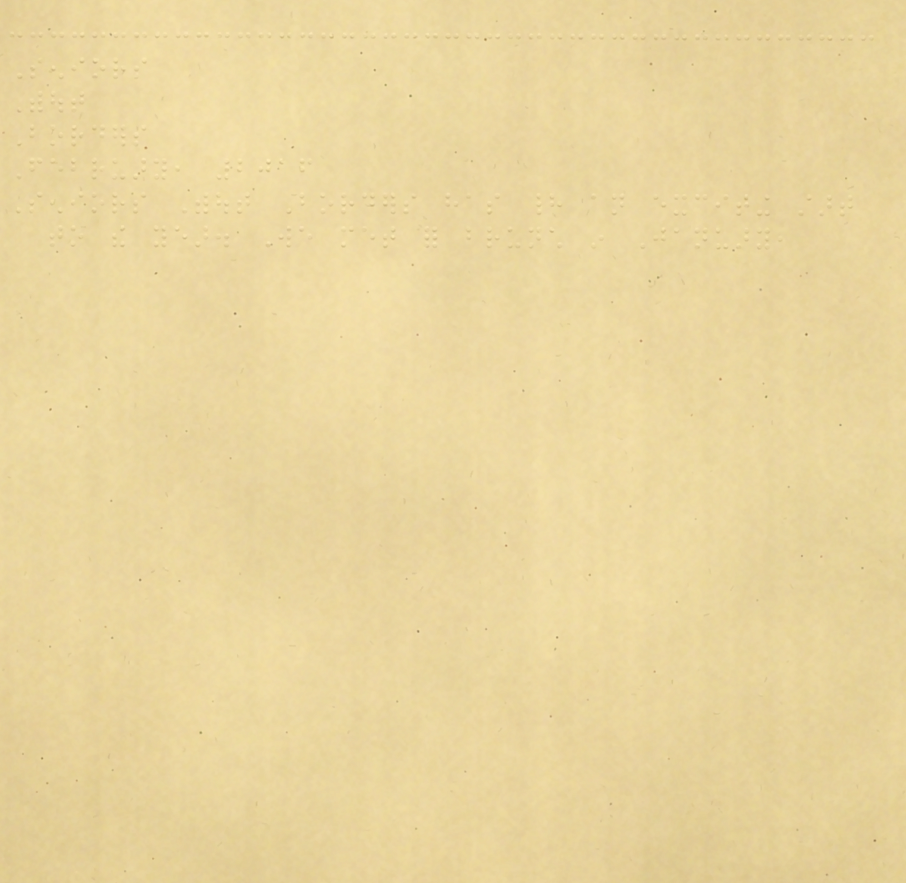Seniors
Without
Borders
February, 2016
Seniors Without Borders has had an exciting start
to the year. We met for brunch in January,
